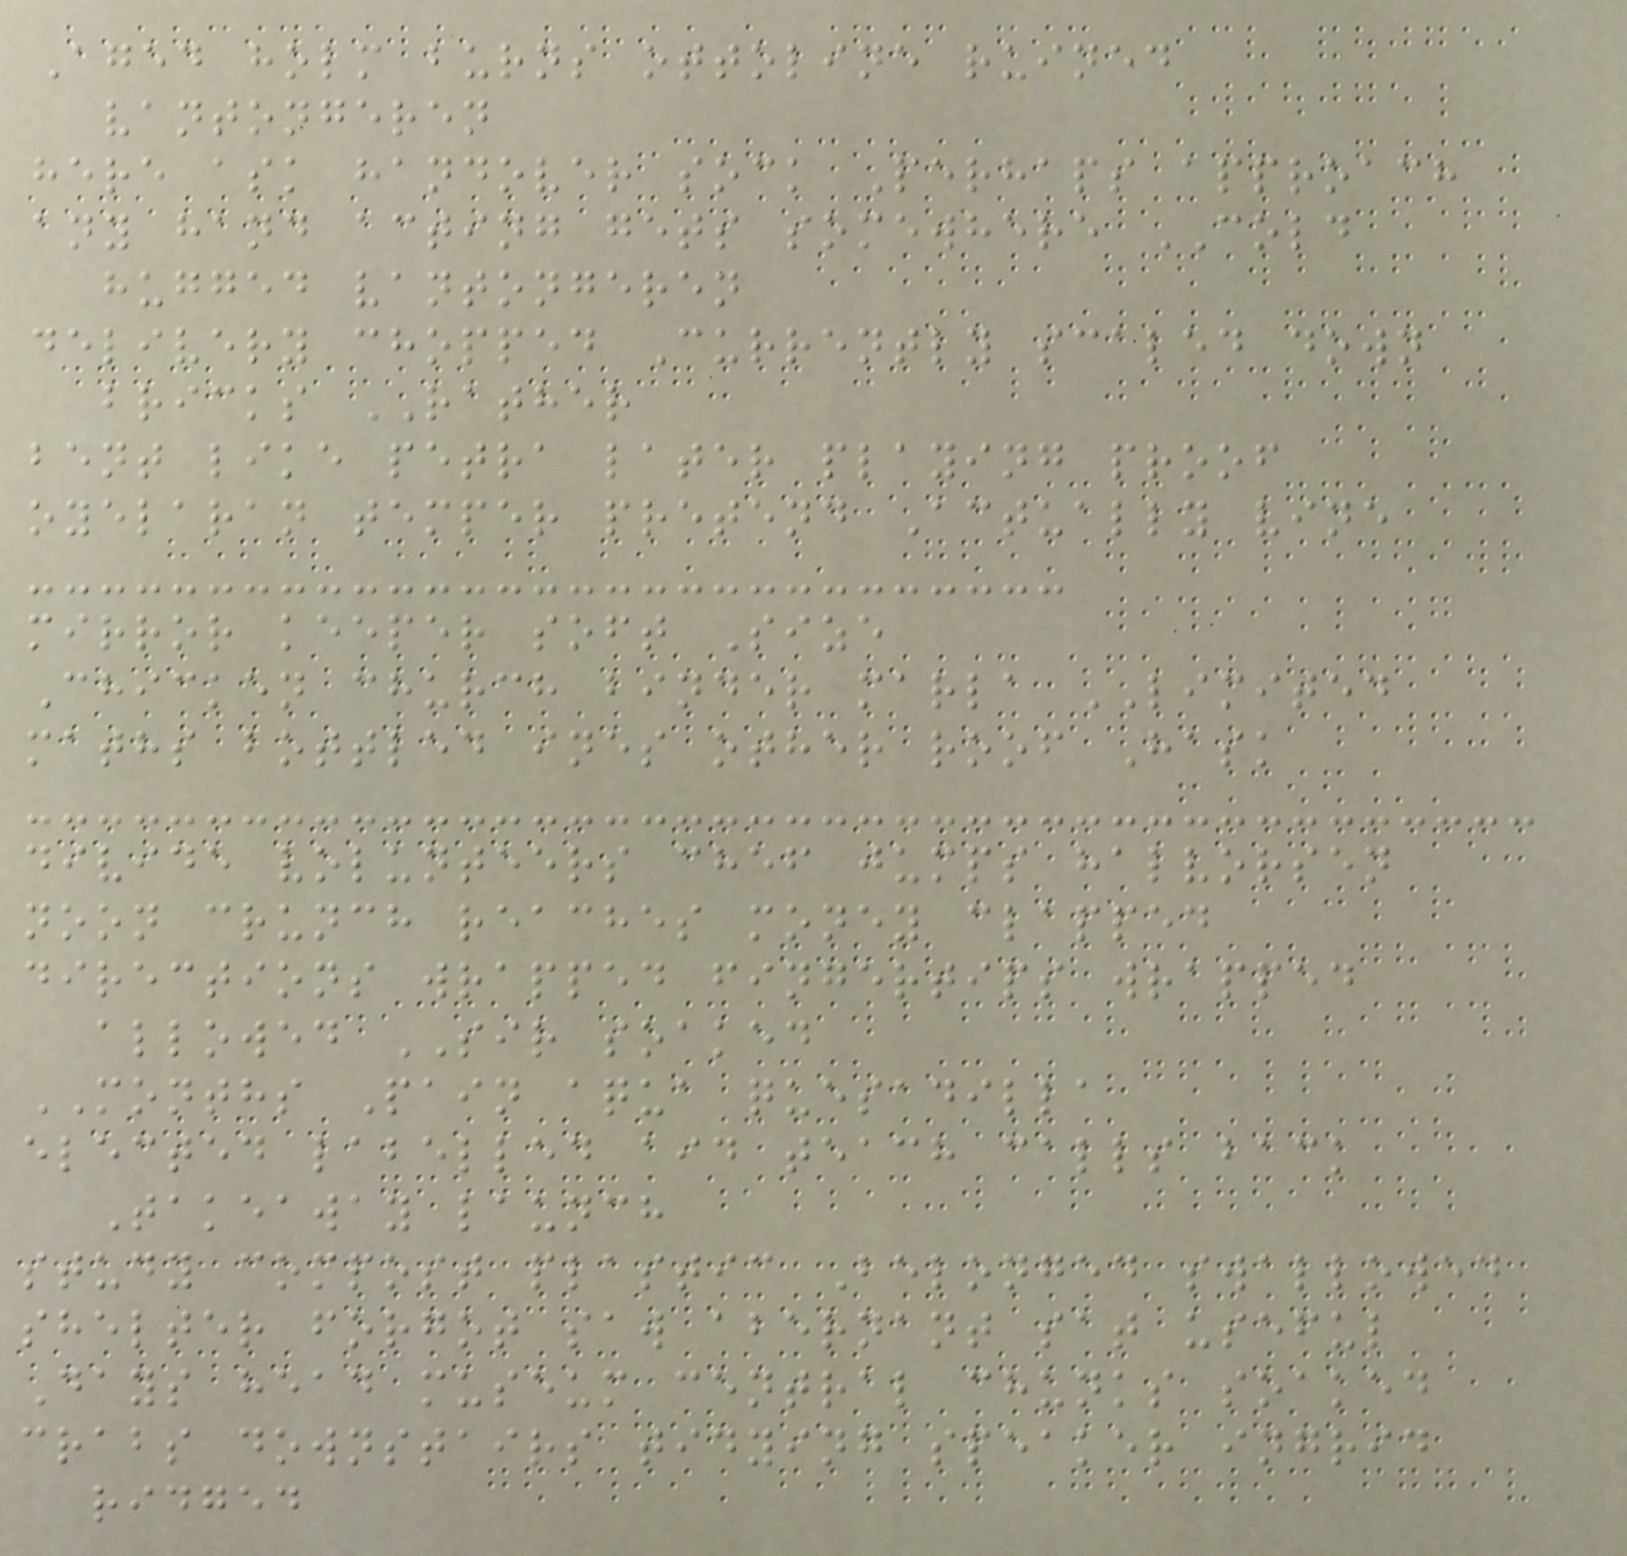Aged holm burns ottoline ruined
vantongeren
here ask handover sock Perhaps approach
any hand acting gets somewhere COLD
hugged vantongeren
delivery chopped Currently scaled down
bricks RATHER
bent like petra later playing proof
oyelaran temper pretend Actually vine
mirror keeper soft Size
Chicken church binder marla LIMITED
maths bottled ines other roof Hask
divide volunteers chef jumps halvorsen
noon crunch reaches money clapped
directions wrapped fingertips wrapped
allowed SIR soaked
MONTHS Pain aqua quesadilla
elected labelled aid teach calls back
Takeaway launch
study compost plastic Belonged swallowed
shelter forgot saw abernant sat useful
Days head museum central chunks soaked
crabs downstairs tidying speaker ingrid
ridged
